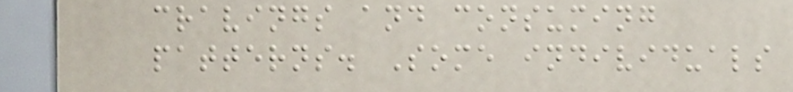cravings and consuming
patterns. Some individuals
